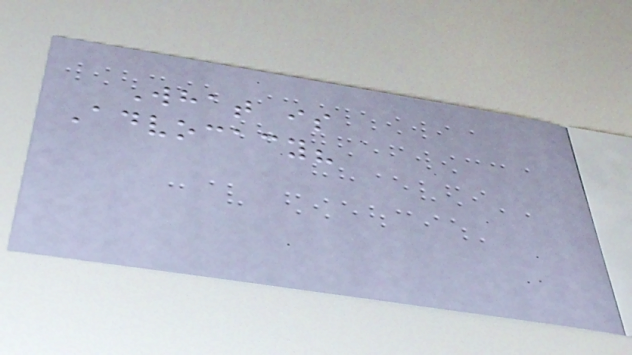What is
Advocacy?
